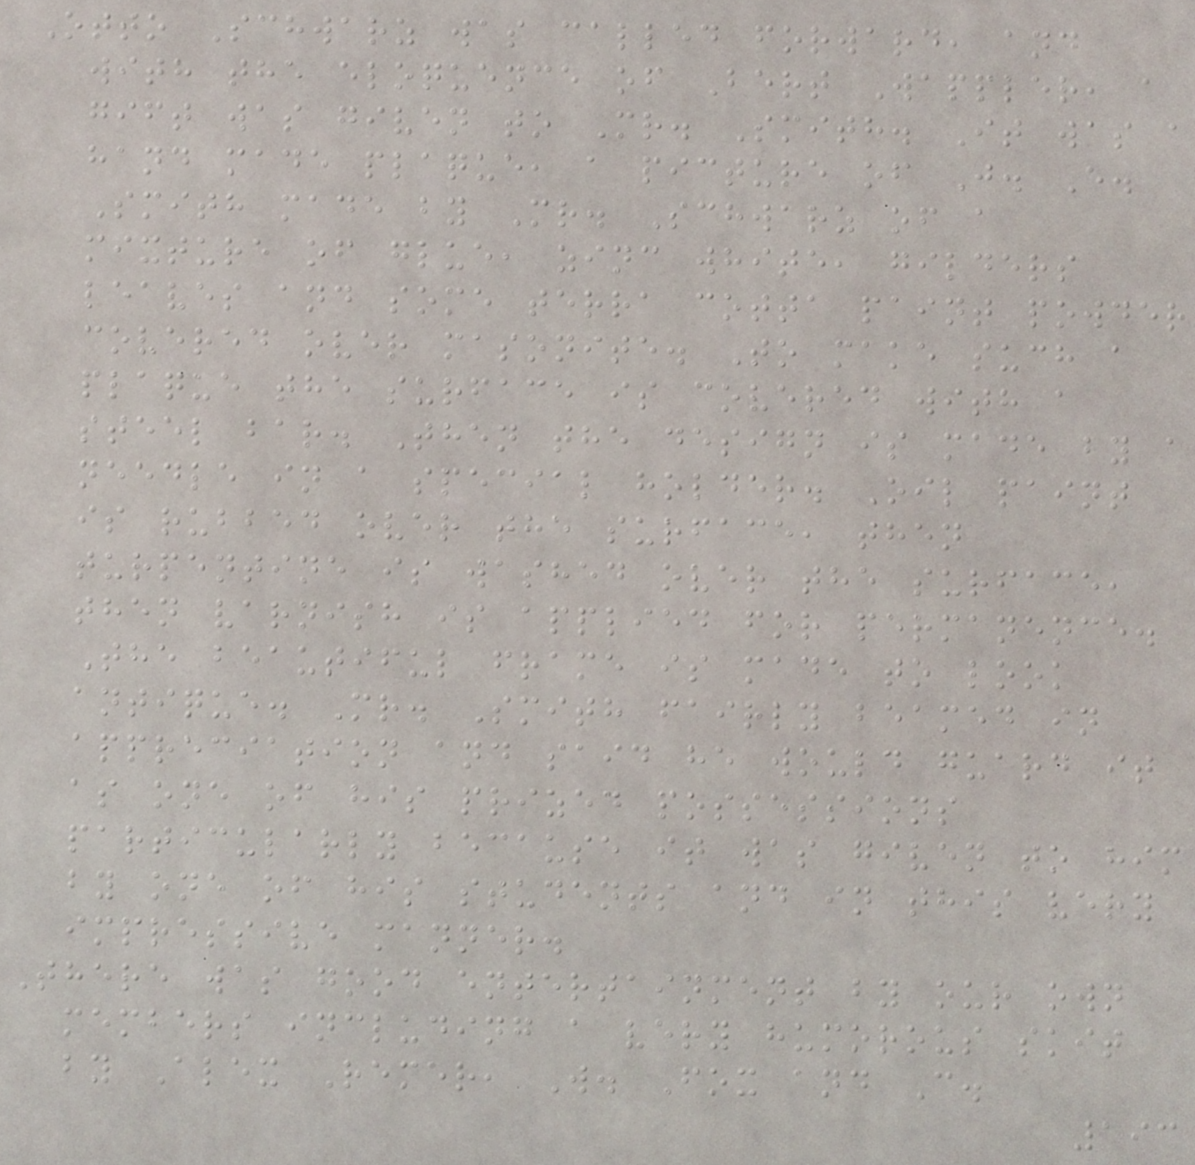Otto Schwarz was called forward, and
with the eloquence of Bert Wappler, a
gift was given to Mr. Smith. It was a
hand made plaque, a picture of J. E.
Smith made by Mr. Schwarz of a
mixture of glue, zinc white, gilders
leaves and some terra cotta paint powder
covered over masonite. To make such a
plaque the surface is covered with a
steel bar. Then the design is made by a
needle in a special holder. Oil paint
is rubbed over the surface, then
turpentine is washed over the surface,
then varnish is applied for permanence.
The beautiful frame is made to look
antique. Mr. Smith fairly beamed in
appreciation and said he would guard it
as one of his prized possessions
particularly because it was given to him
by one of his students and in this very
impressive manner.
There was good entertainment by our own
members including a very humorous skit
by Alex Remer, W. Fox and C.
193
